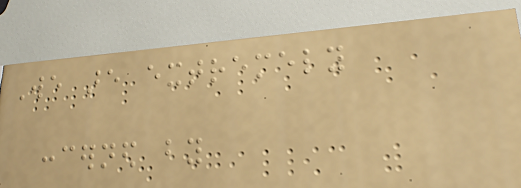We are extremely
concerned by
